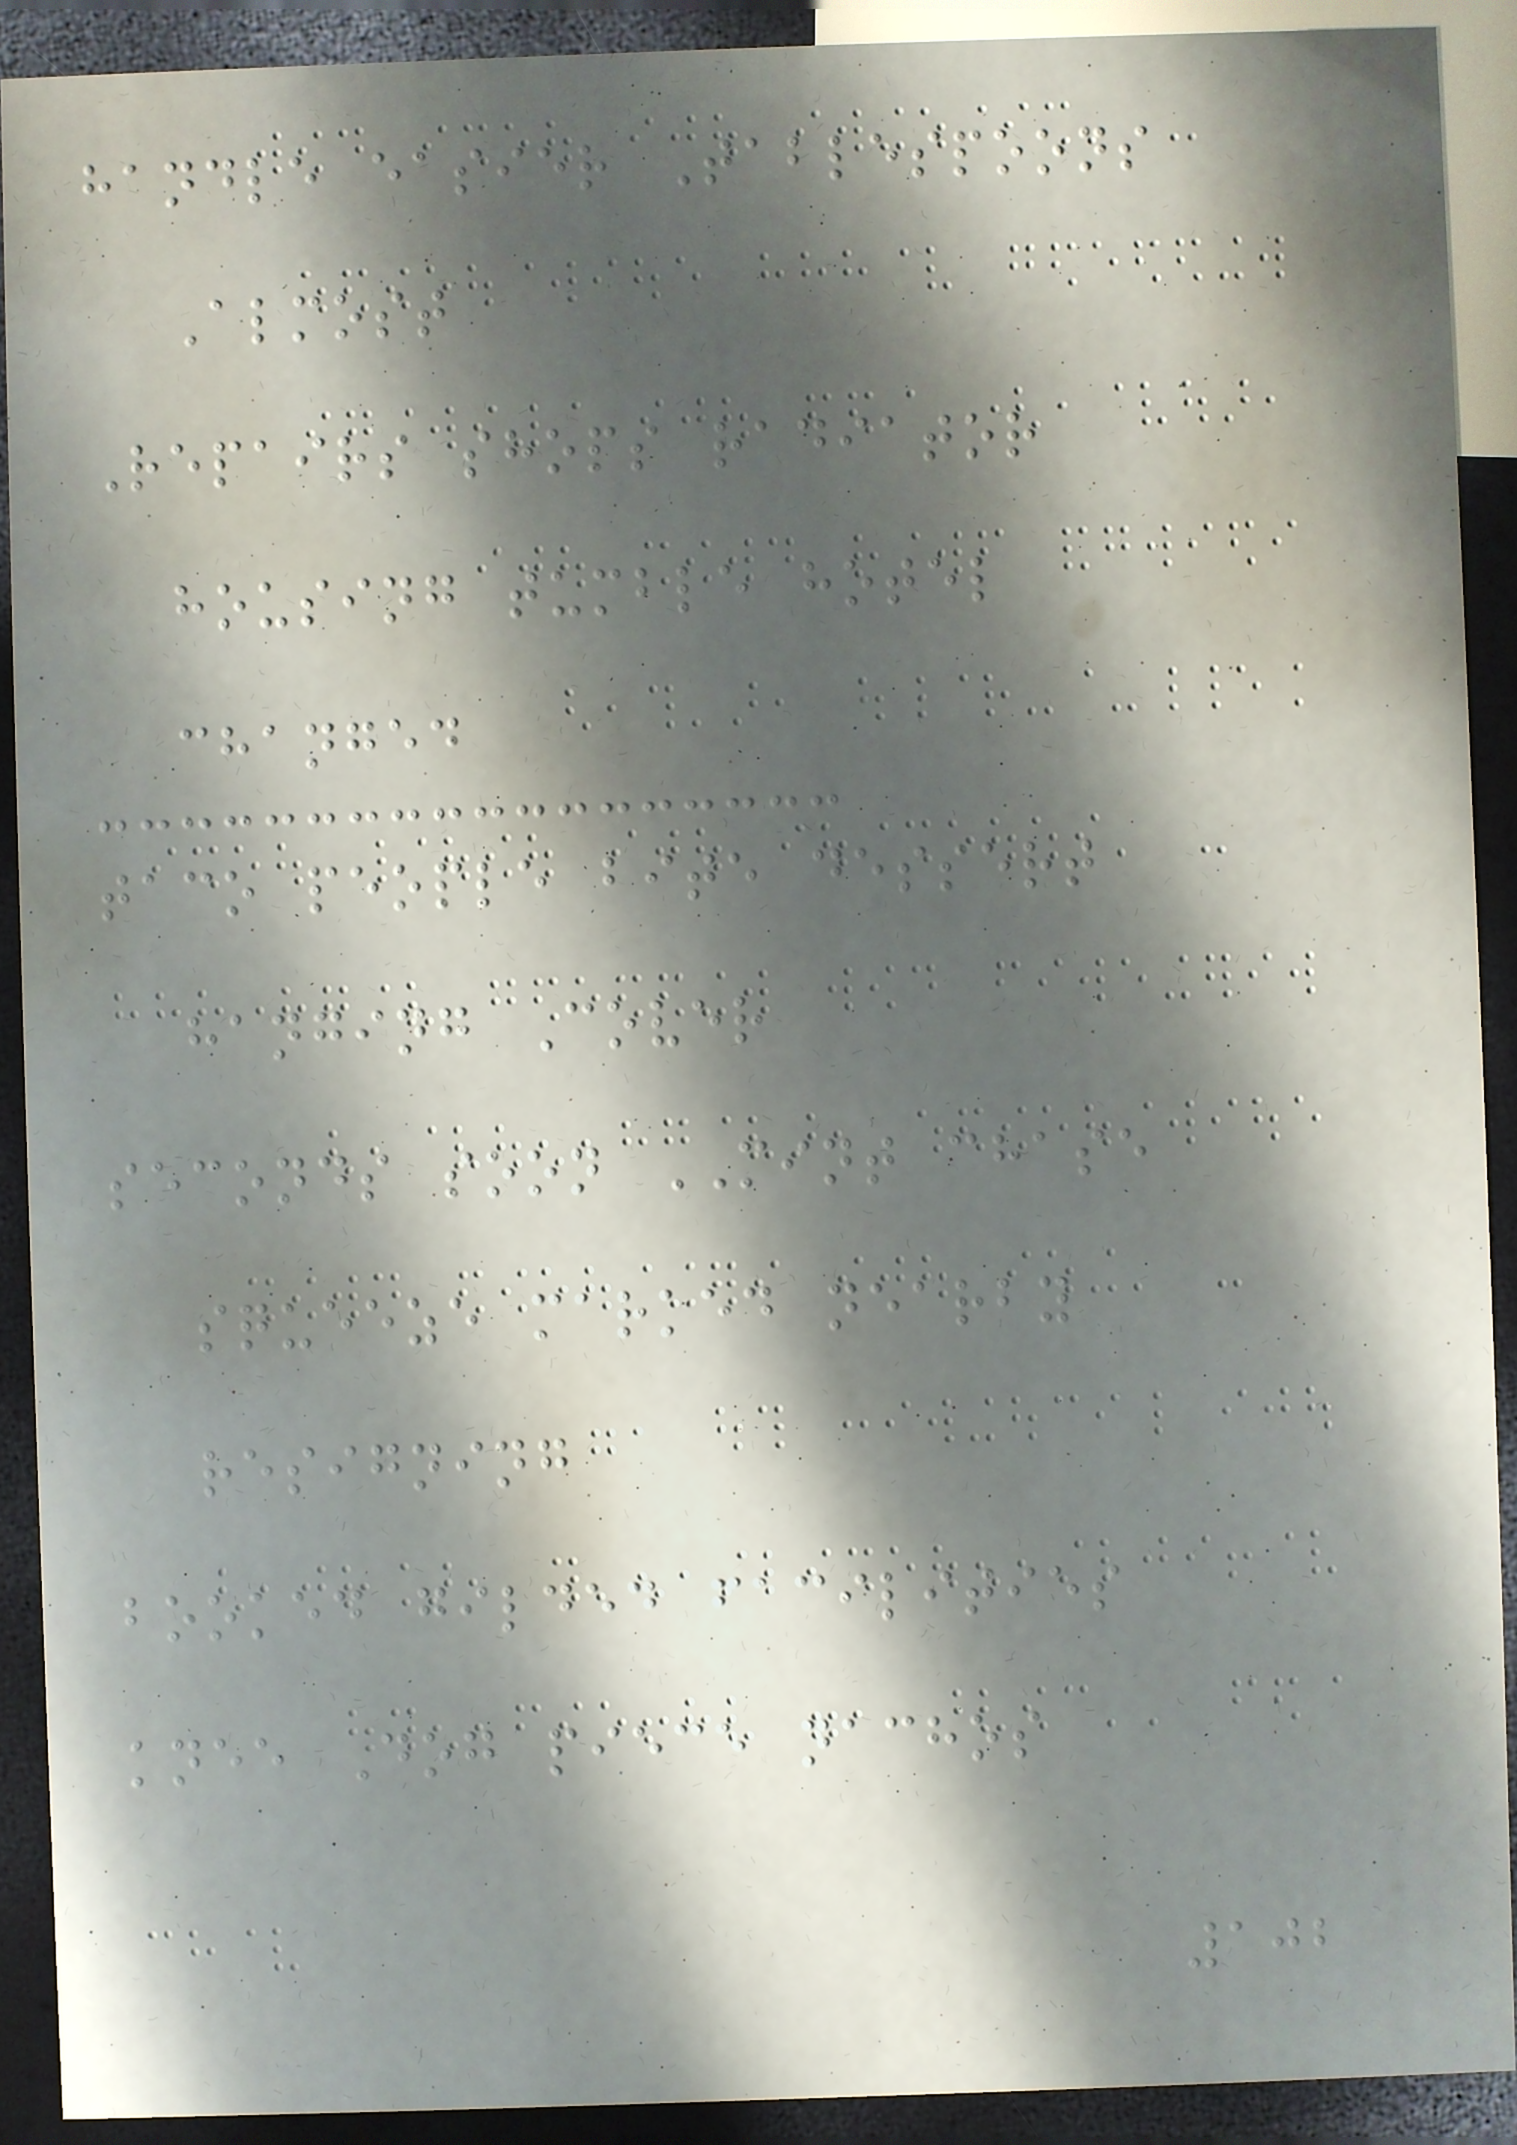handle easier Tablespoons
Almost
Repairs shops radiator
housing tumble hotel
changed
taco people bite dessert
hanging Cover
seconds soon MINT chase
squeeze marked nearby
resigning
booked gilded facilities
knee Dog piece nachos
102
